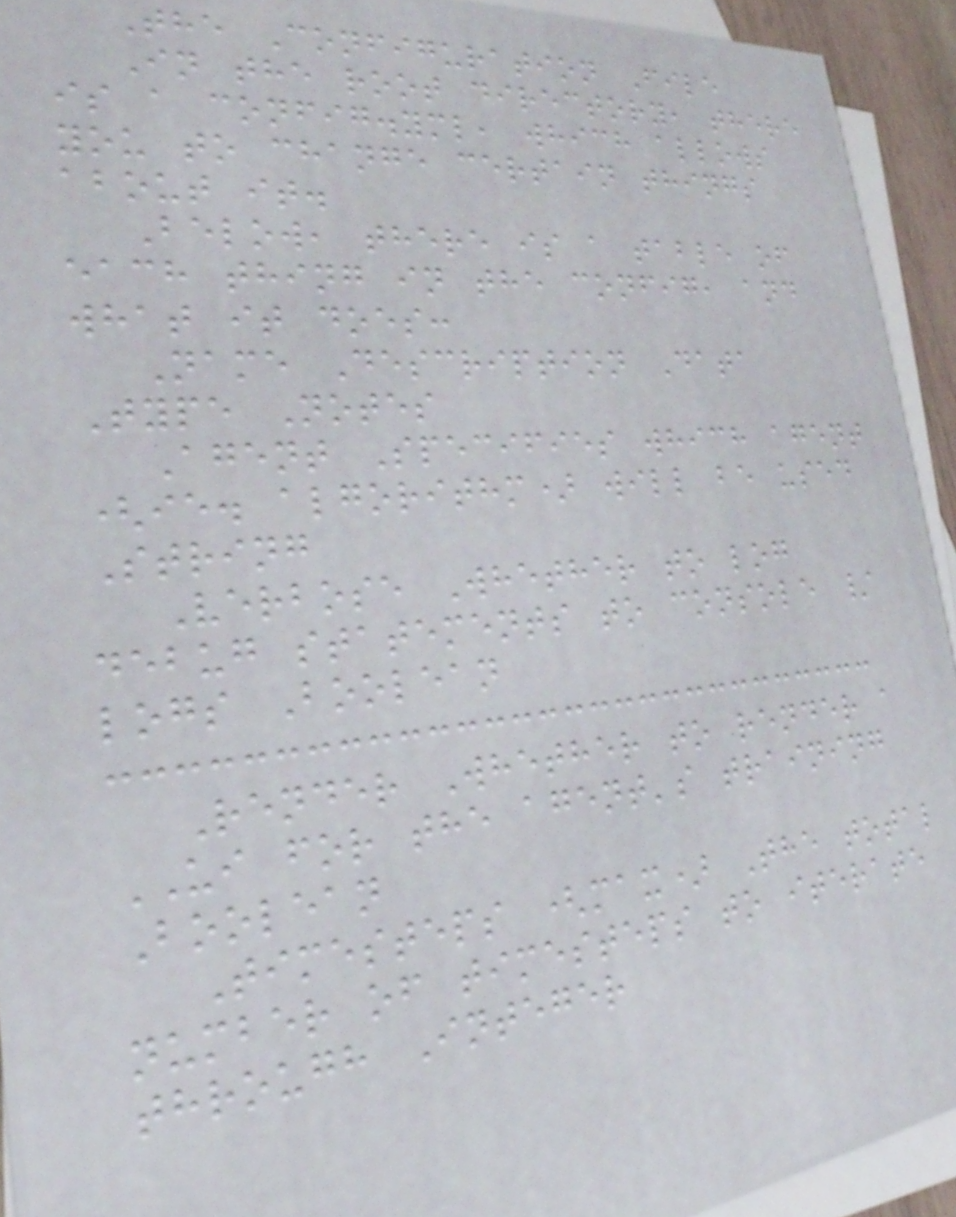The Configuration File
In the root directory, there
is a config.yml, which allows
you to change certain things
about it.
Below, there is a table of
each thing in the config, and
what it does:
Name Description Data
Type Notes
Agent Specifies which agent
(ie. algorithm) will be used
String
Verbose Whether to log
debug statements to console /
logs Boolean
Render Whether to render a
UI for the agent's training
Boolean
Timesteps (max) The total
number of timesteps to iterate
through Integer
